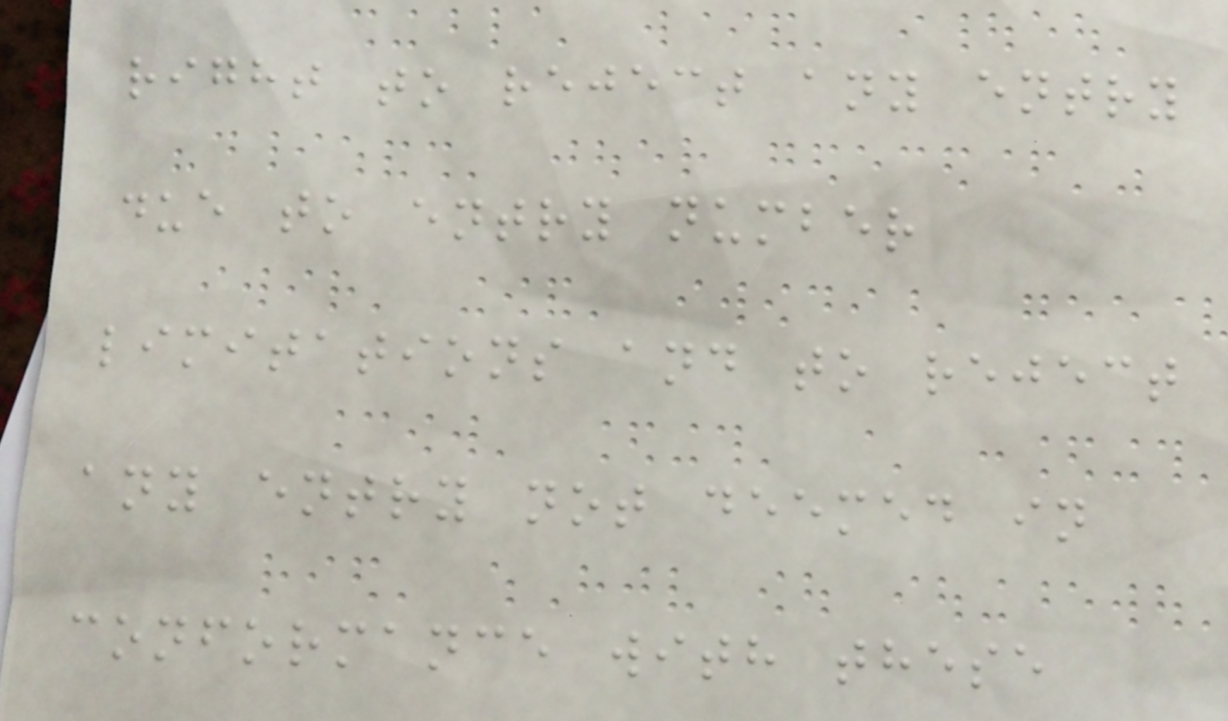right to reject any entry
due to entry number
limitations and to reject
any entry not deemed in
conformance with these
